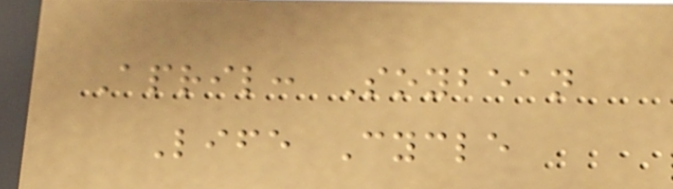April: Soybean
Life Cycle
